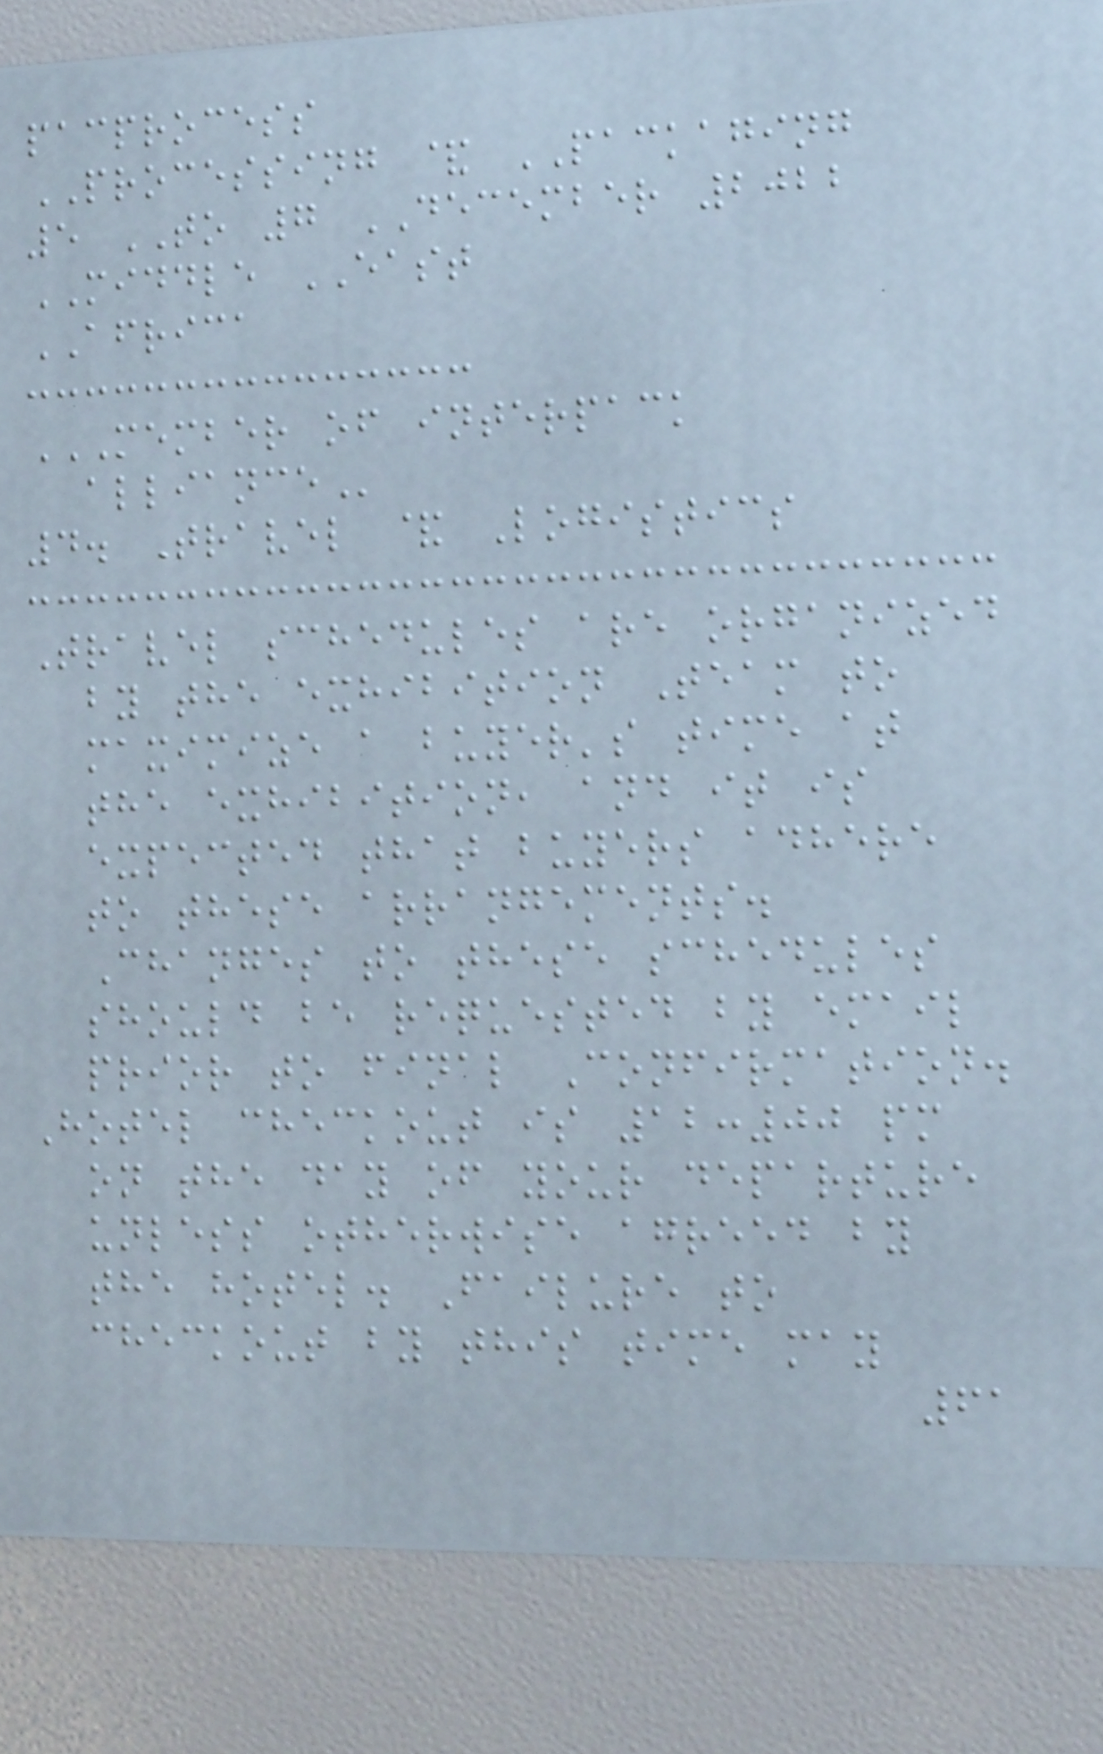pacprocess
PROCESSING & PACKAGING
5 TO 7 DECEMBER 2022
MIDDLE EAST
AFRICA
MEMBER OF INTERPACK
ALLIANCE
4. Travel & Logistics
Travel schedules are organized
by the exhibition Team to
maximize a buyer's time at
the exhibition, and it is
expected that buyers adhere
to these arrangements.
Changes to these schedules
should be requested by email
prior to final Confirmation.
Hotel checkout is 12:00 pm
on the day of your departure
unless otherwise agreed by
the hotel. Failure to
checkout by this time may
61
